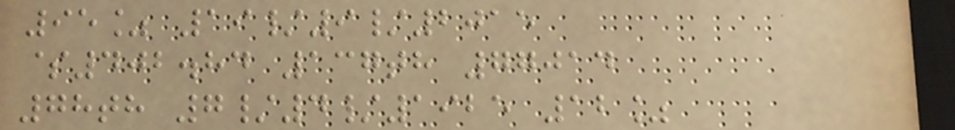95% 19/9/2015
$402.84 137th 77014
78th 7/4/1925 12%
